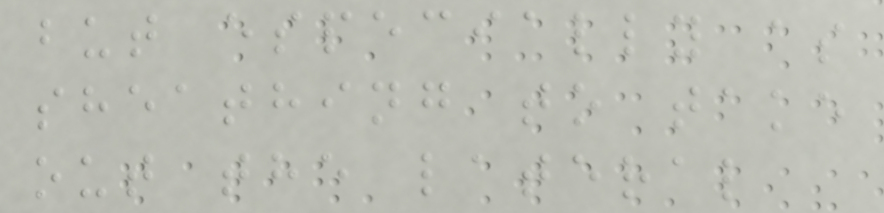but especially as
sheathing to take
out the lateral
